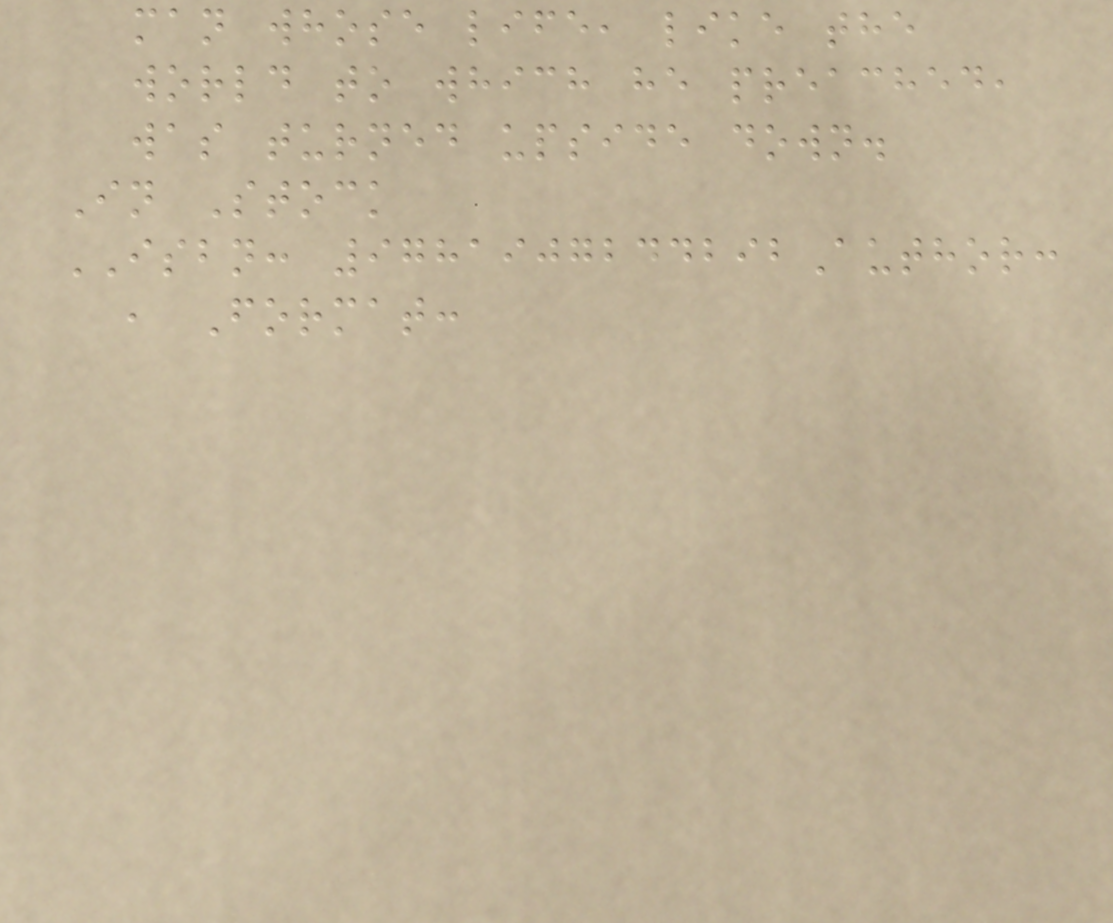man whose life, like the
world to which he preached,
was turned upside down.
In Stock
ISBN: 9781907244292Author:
, Format:
